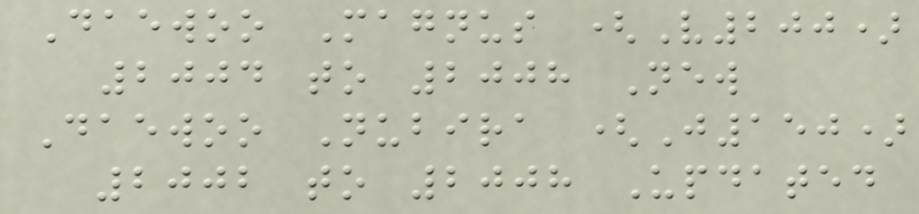Daewoo Magnus (V200)
2004 to 2008 New
Daewoo Nubira (J150)
2002 to 2008 Updated
